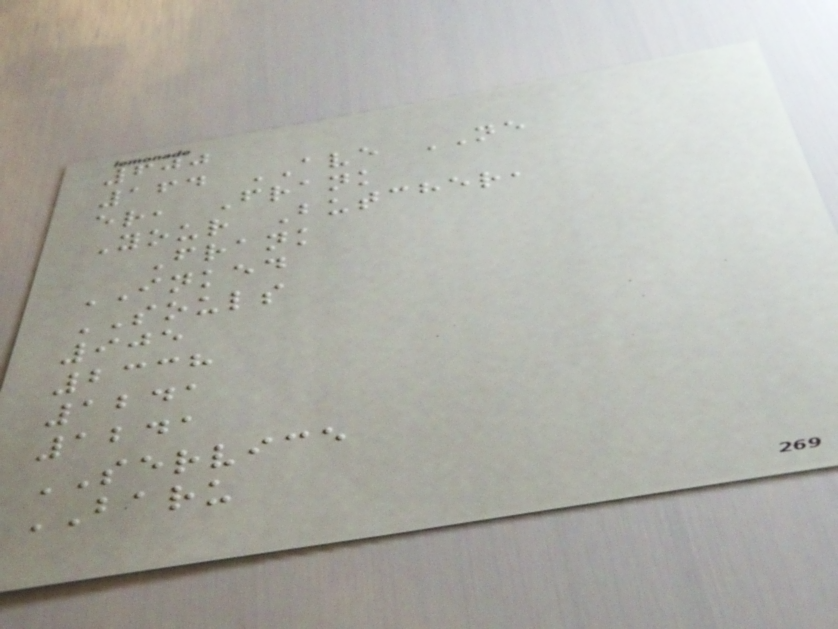600
164 AVE NE
er, Frank
Your Butcher,
Frank
INKED
SOULS
905
2338
1241
1241
SERVICE
BARU
